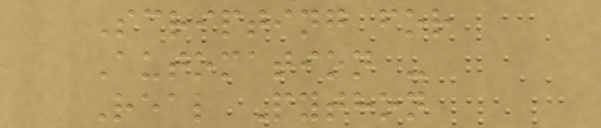Scripting for
Automation -
Real Python
